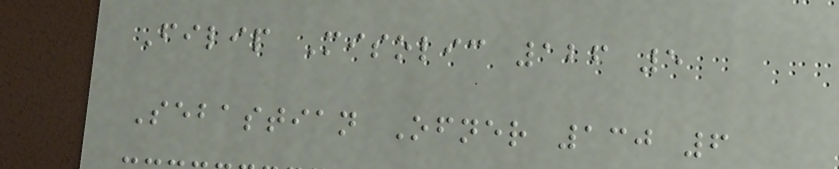Filip Misolic 126 5
Sebastian Ofner 130 6
